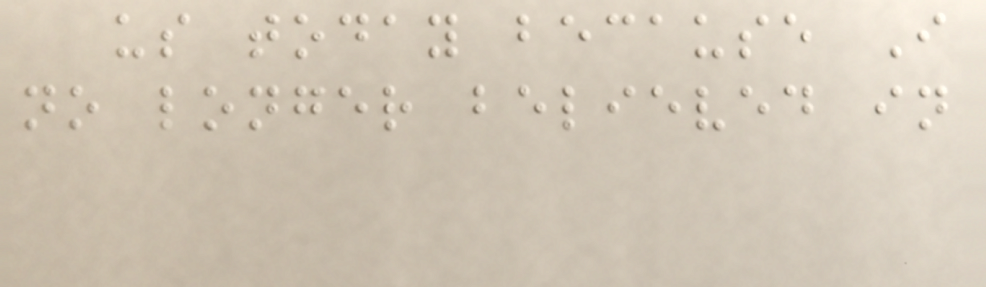us today because I
no longer believed in
